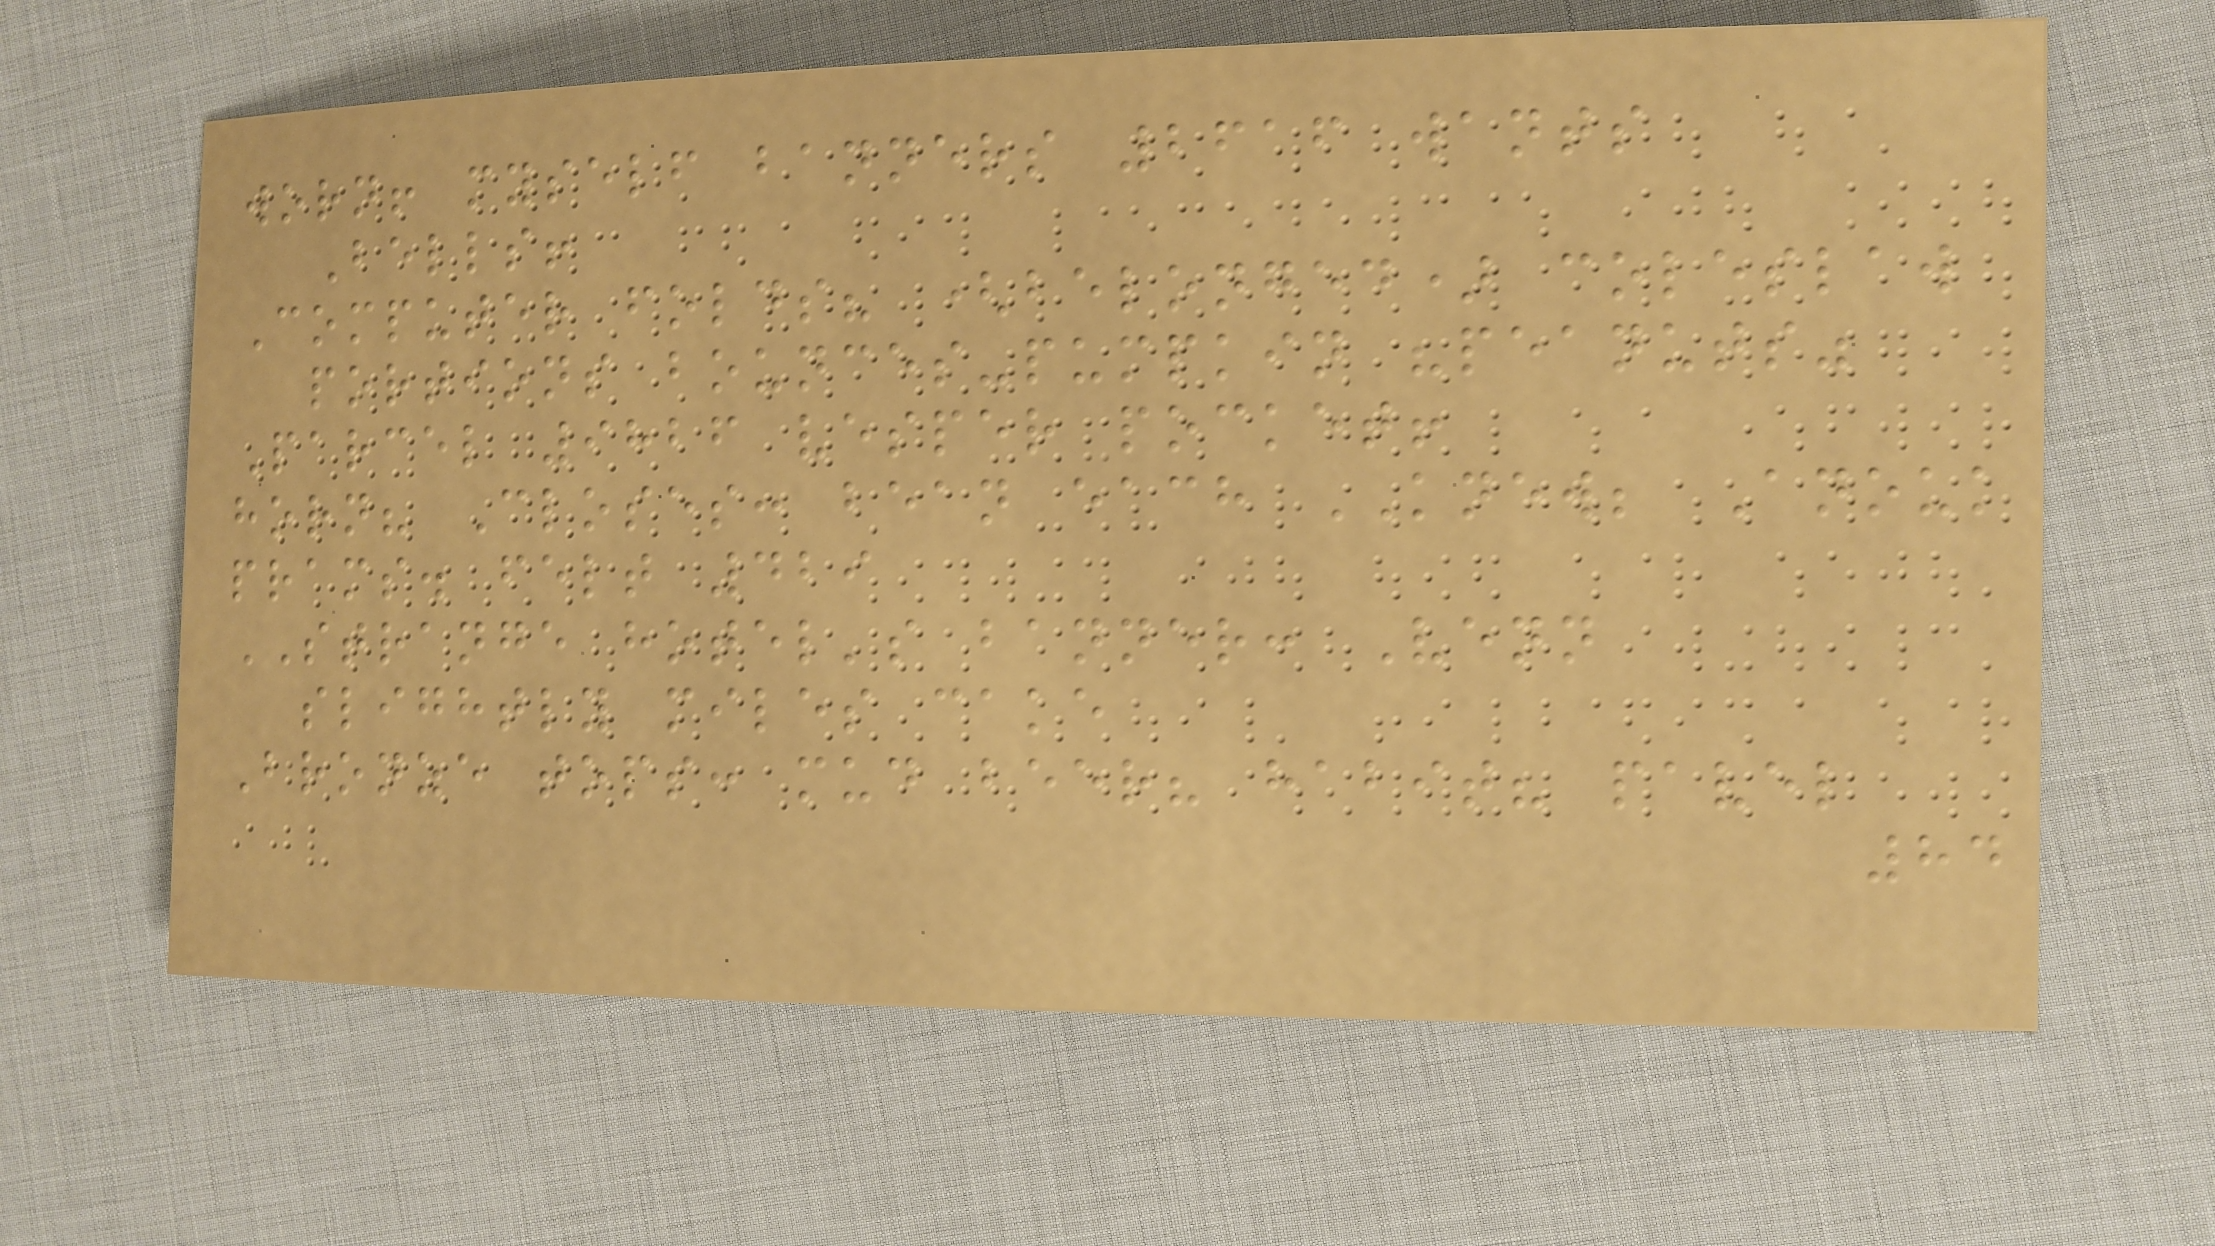worn! myself banners 2616 wants
Bells!
Computer folds? (belonged) coleslaw
portions bounces-pumpkin "peanuts"
Parcel 9826 vesper pocket!
horn? Closes: bean each KNEW; Anouk
prams. felt 429
STRANGE hotel's banner: Venn
slightly miles cake
Bronze tops: mud beer? habit? pavel
84
